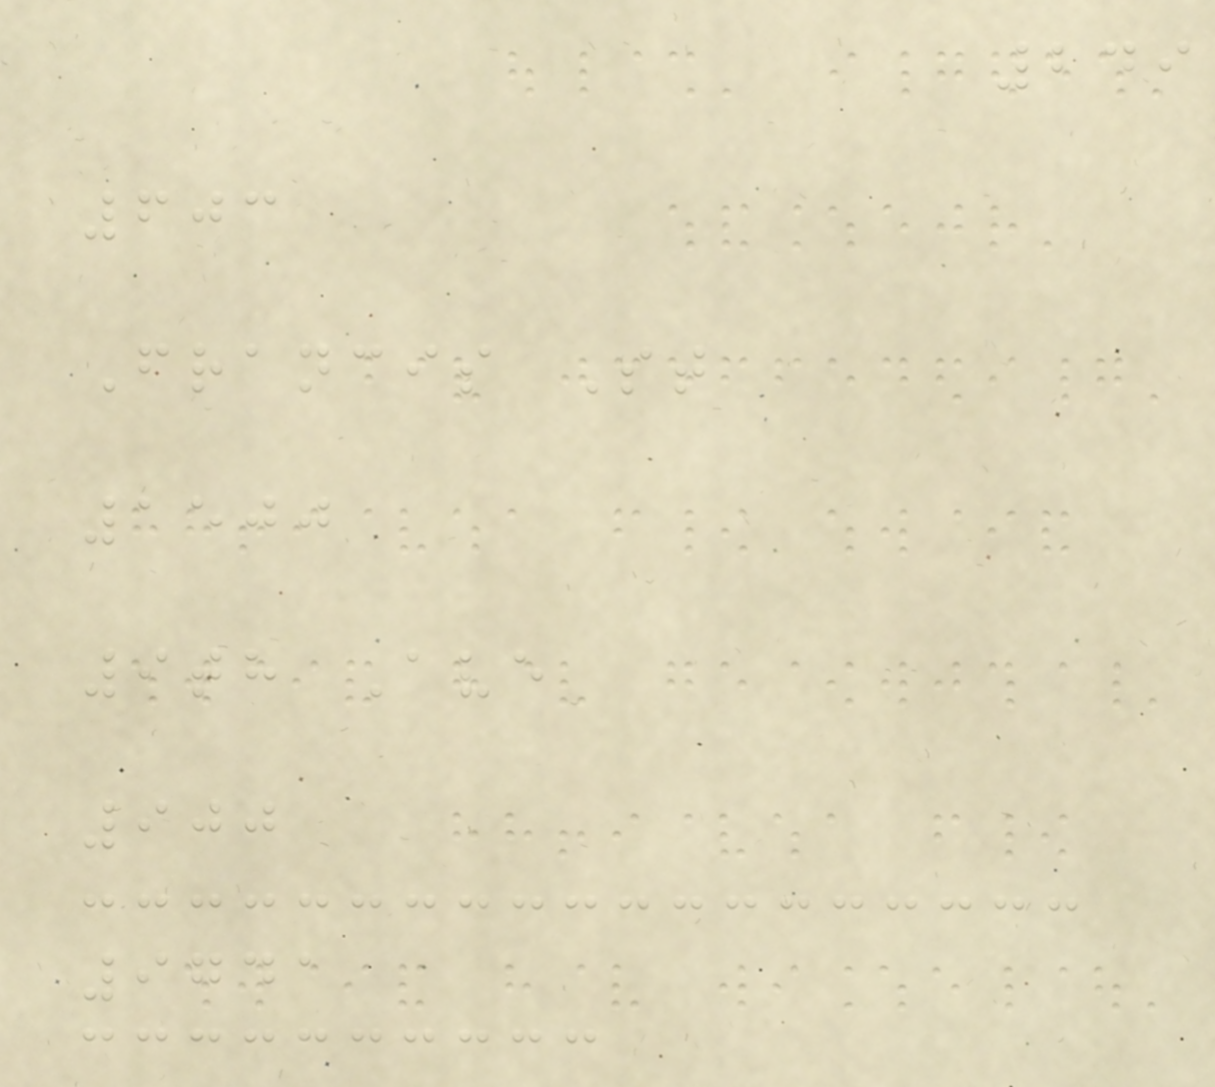249
603
Francis St
1500
9th Ave
900
9741
